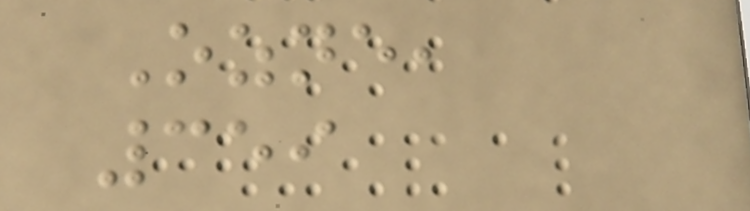Ozne,
359
